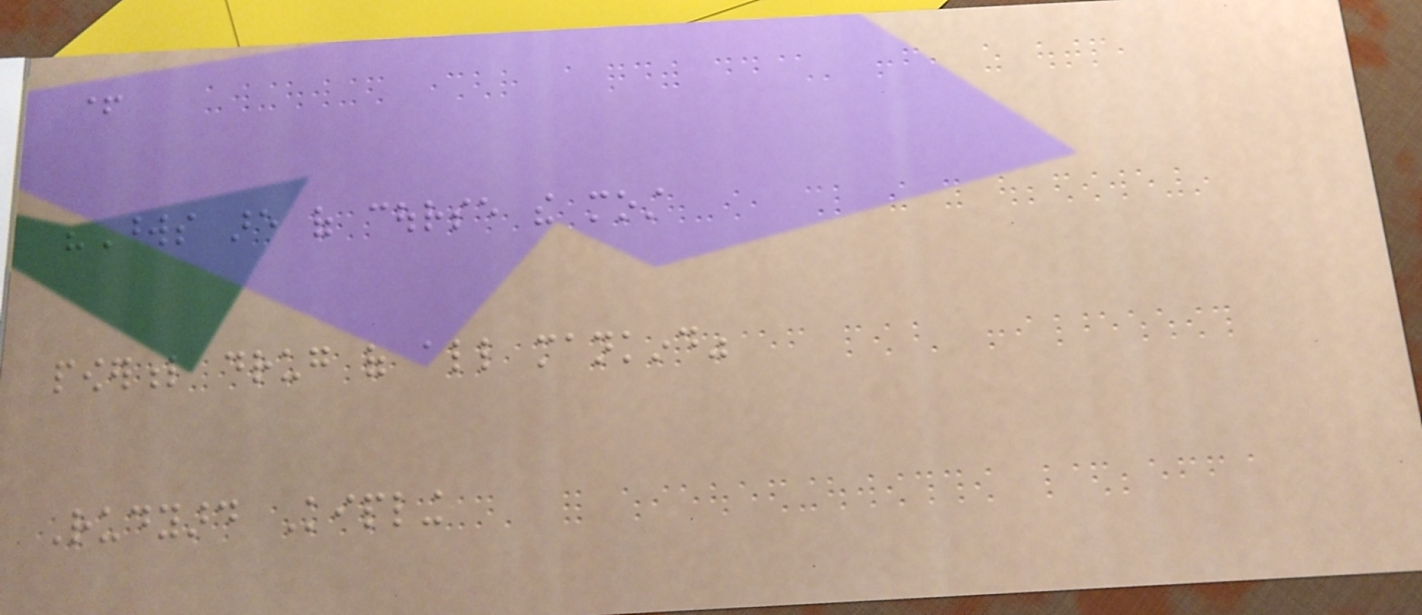+
"Words are of course the most
powerful drug of all mankind"
Rudyard Kipling
